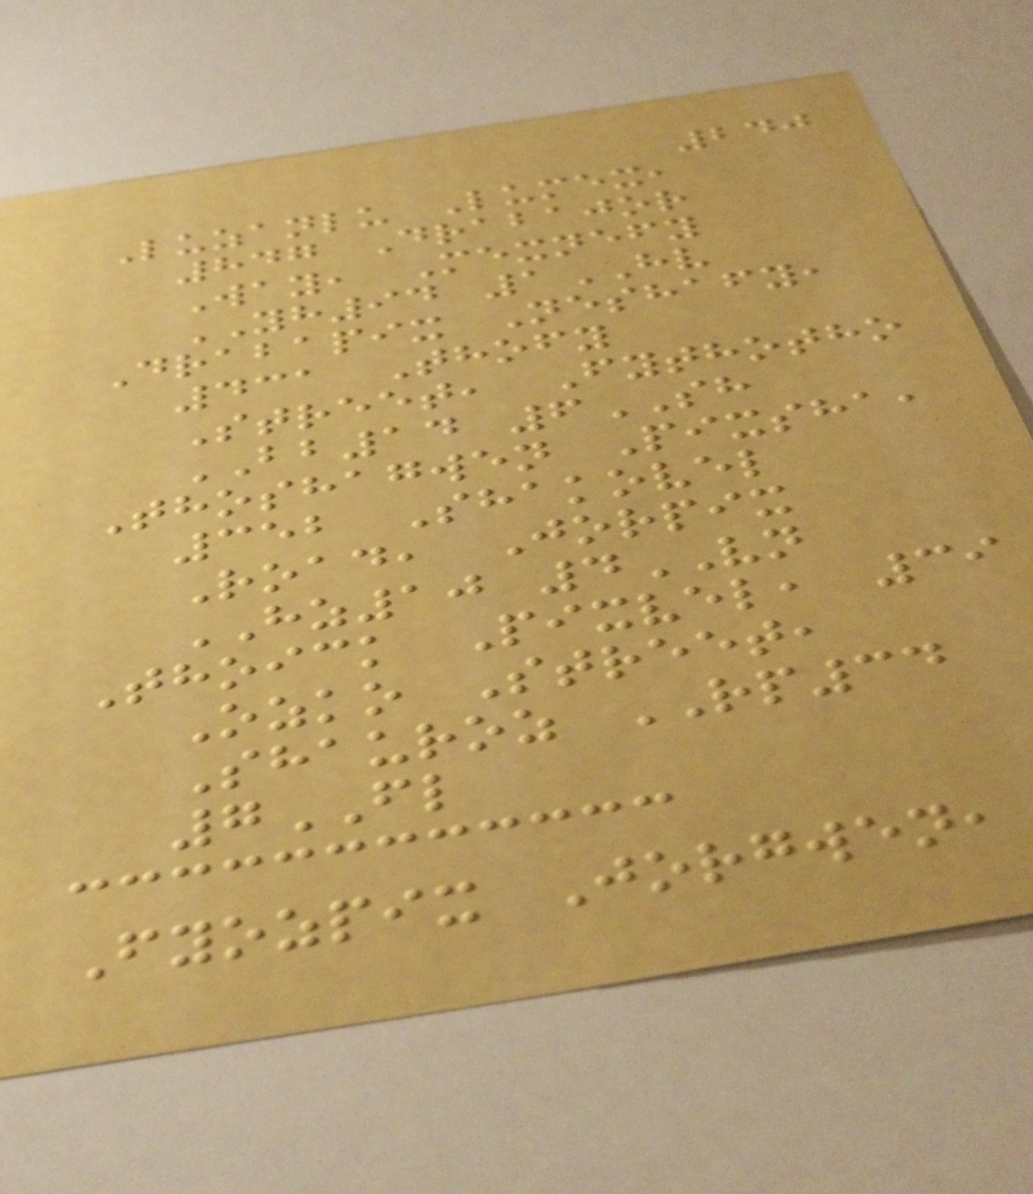240
Luzanlu Lumex,
847 Drabajor
Way, Mexnefy
YH94 1HV
Drabapix Neshafy,
431 Thofy
Street, Fythotho
BB14 6SH
Thoshagwen Pixsha,
352 Shakovel
Road, Jorpix
HZ10 4VN
Thoick Pixvel, 39
Ozko Street,
Shauroz RP34
7FL
Fyozpix Jorgwen,
